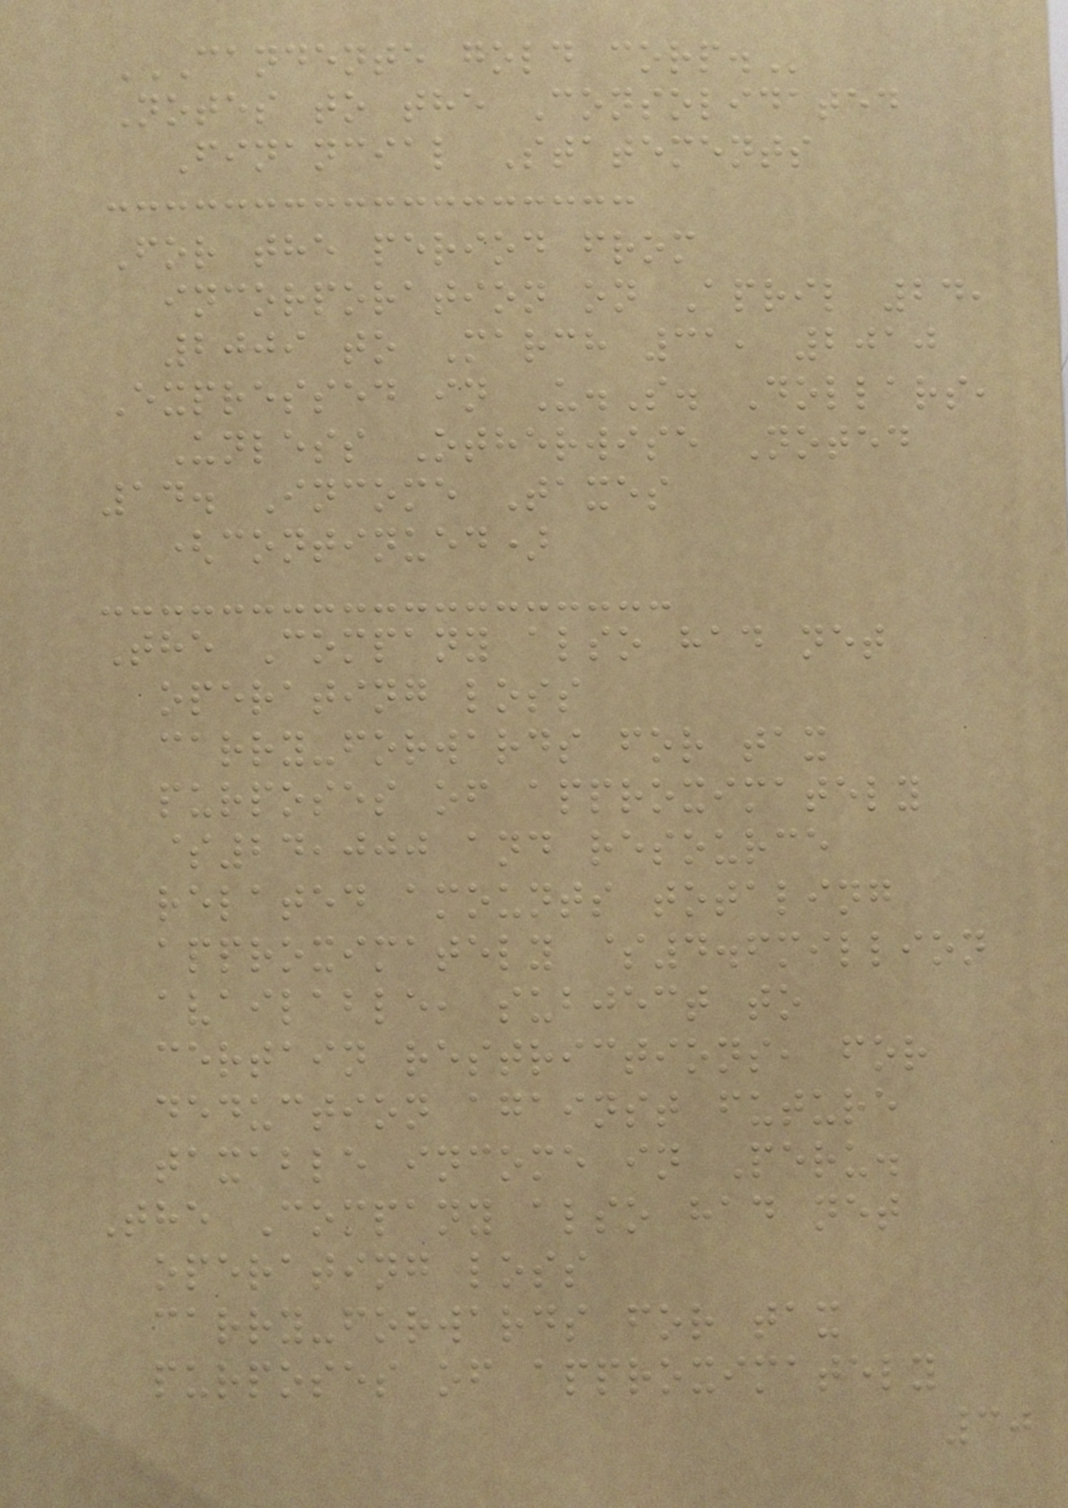CANDENTE GOLD CORP.
Notes to the Consolidated
Financial Statements
For the period from
incorporation on April 24,
2009 to March 31, 2010
Expressed in U.S. Dollars,
Unless Otherwise Noted
14. Income Taxes
(continued)
The Company also had net
operating loss
carry-forwards for tax
purposes of approximately
$24,000 and resource
related amounts totaling
approximately $4.6million
available, subject to
certain restrictions, for
deduction against future
taxable income in Peru.
The Company also had net
operating loss
carry-forwards for tax
purposes of approximately
30
